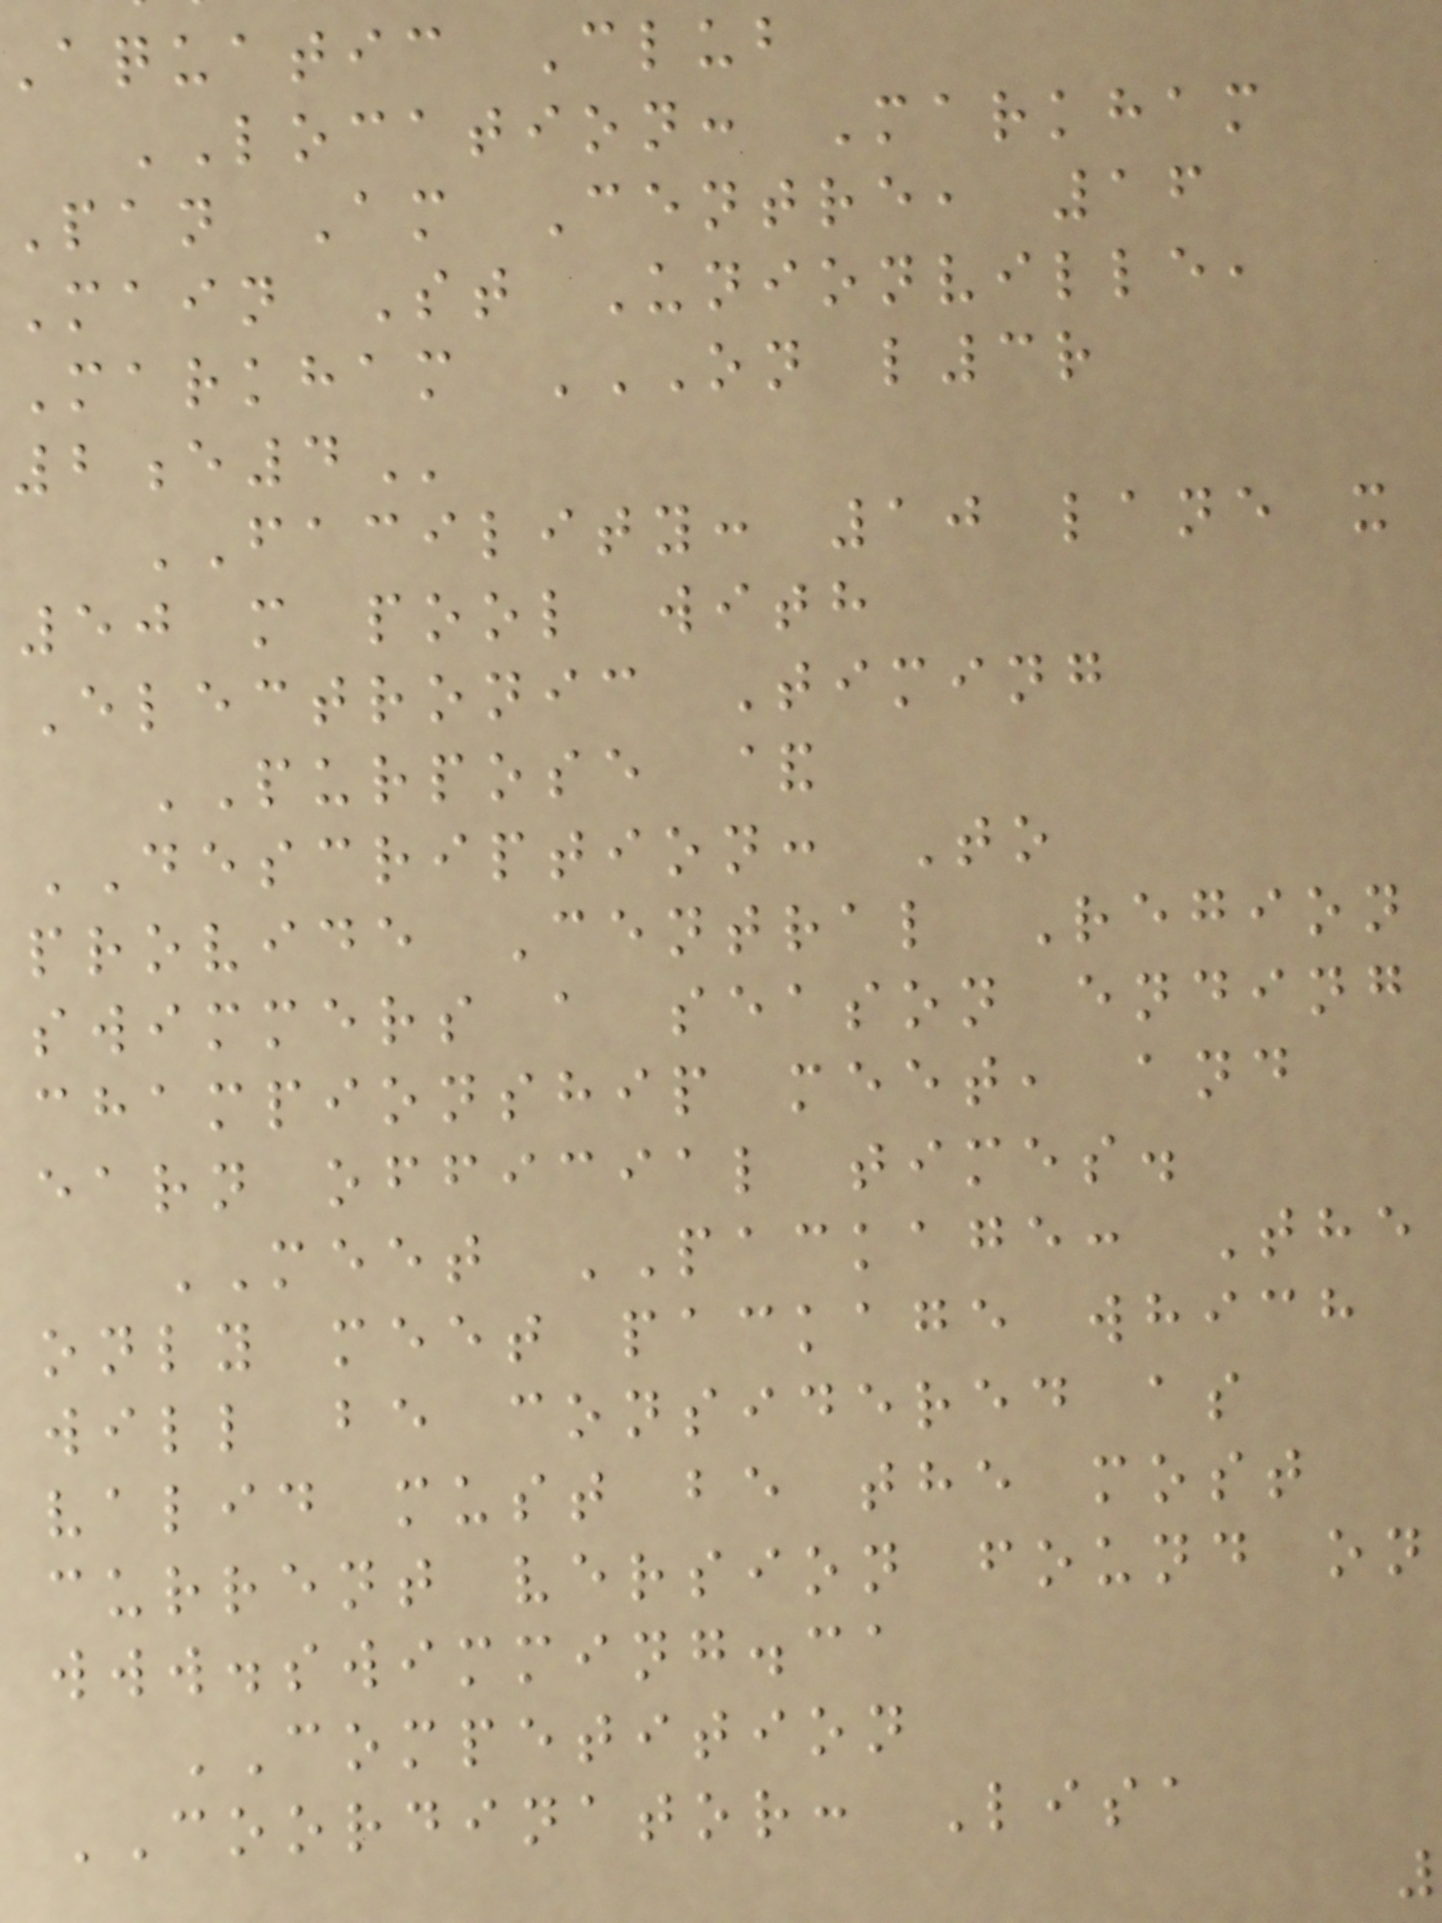aquatic Club
LOCATION: Markham
Pan Am Centre, 16
Main St Unionville,
Markham ON L3R
FACILITY: 10 lane x
50 m pool with
Electronic Timing
PURPOSE &
DESCRIPTION: To
provide Central Region
swimmers a season ending
championship meet, and
earn official times.
MEET PACKAGE: The
only meet package which
will be considered as
valid must be the most
current version found on
www.swimming.ca
COMPETITION
COORDINATOR: Lisa
